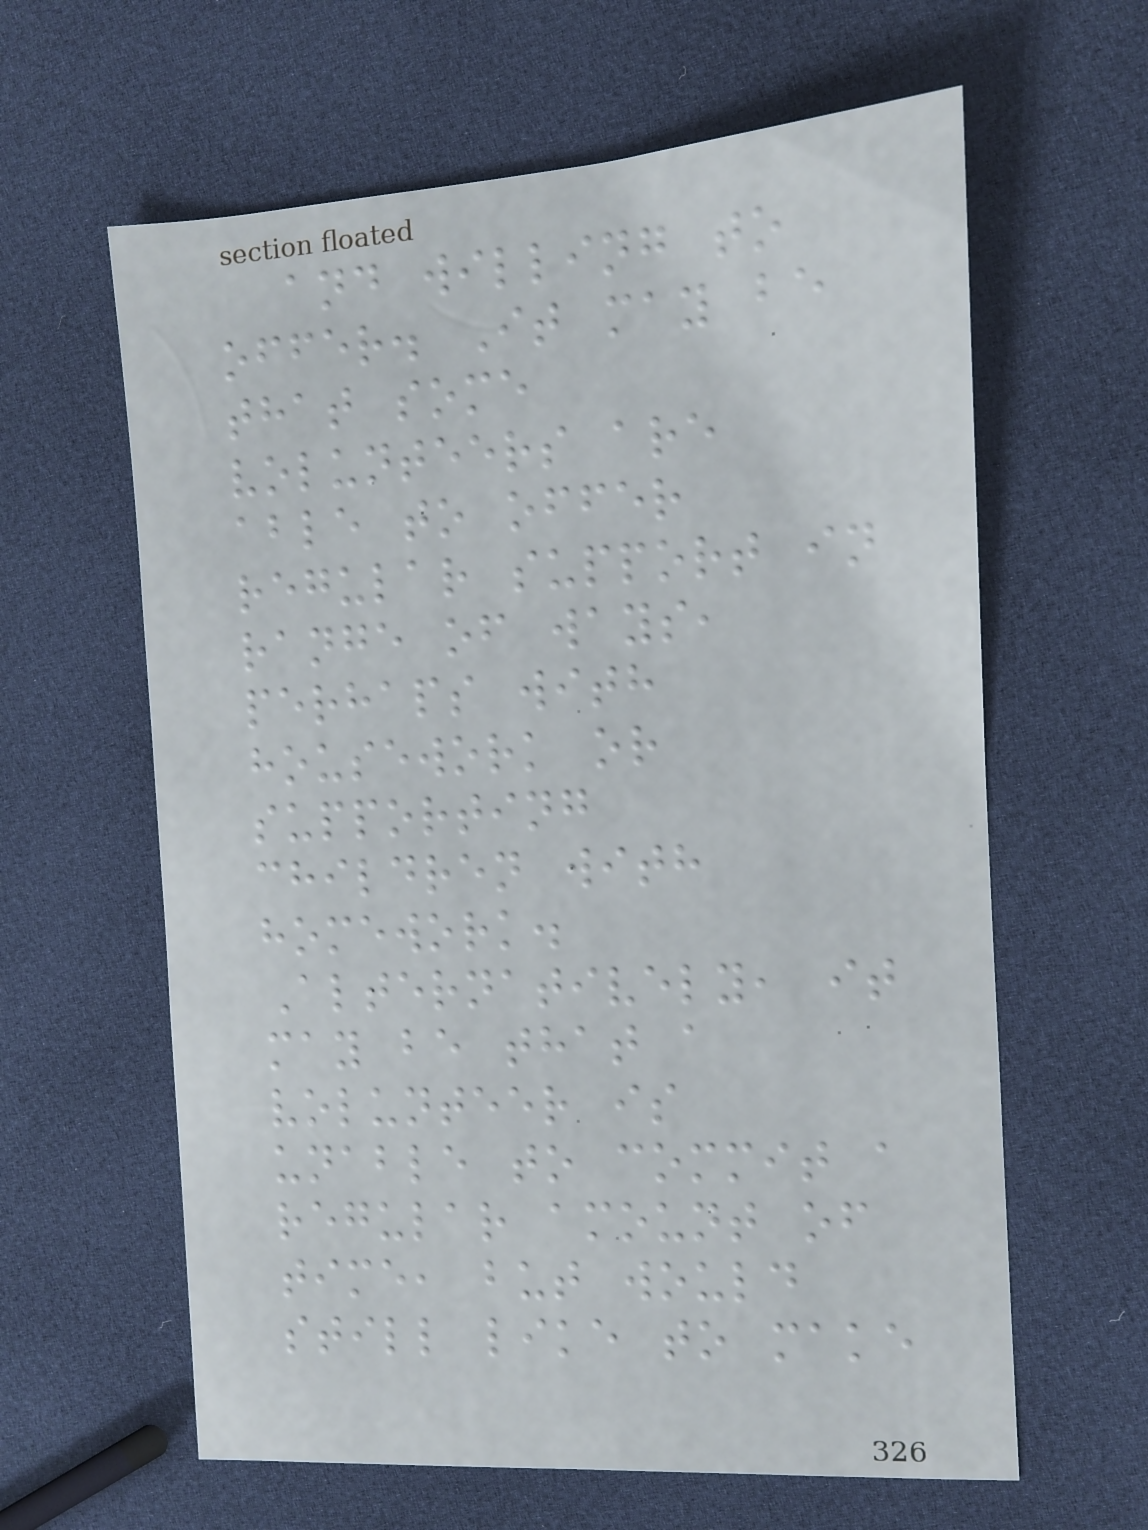and willing to
offer. It may be
that some
volunteers are
able to offer
regular support in
range of ways,
perhaps with
housework or
supporting
children with
homework.
Alternatively, it
may be that a
volunteer is
unable to commit a
regular amount of
time, but would
still like to make
